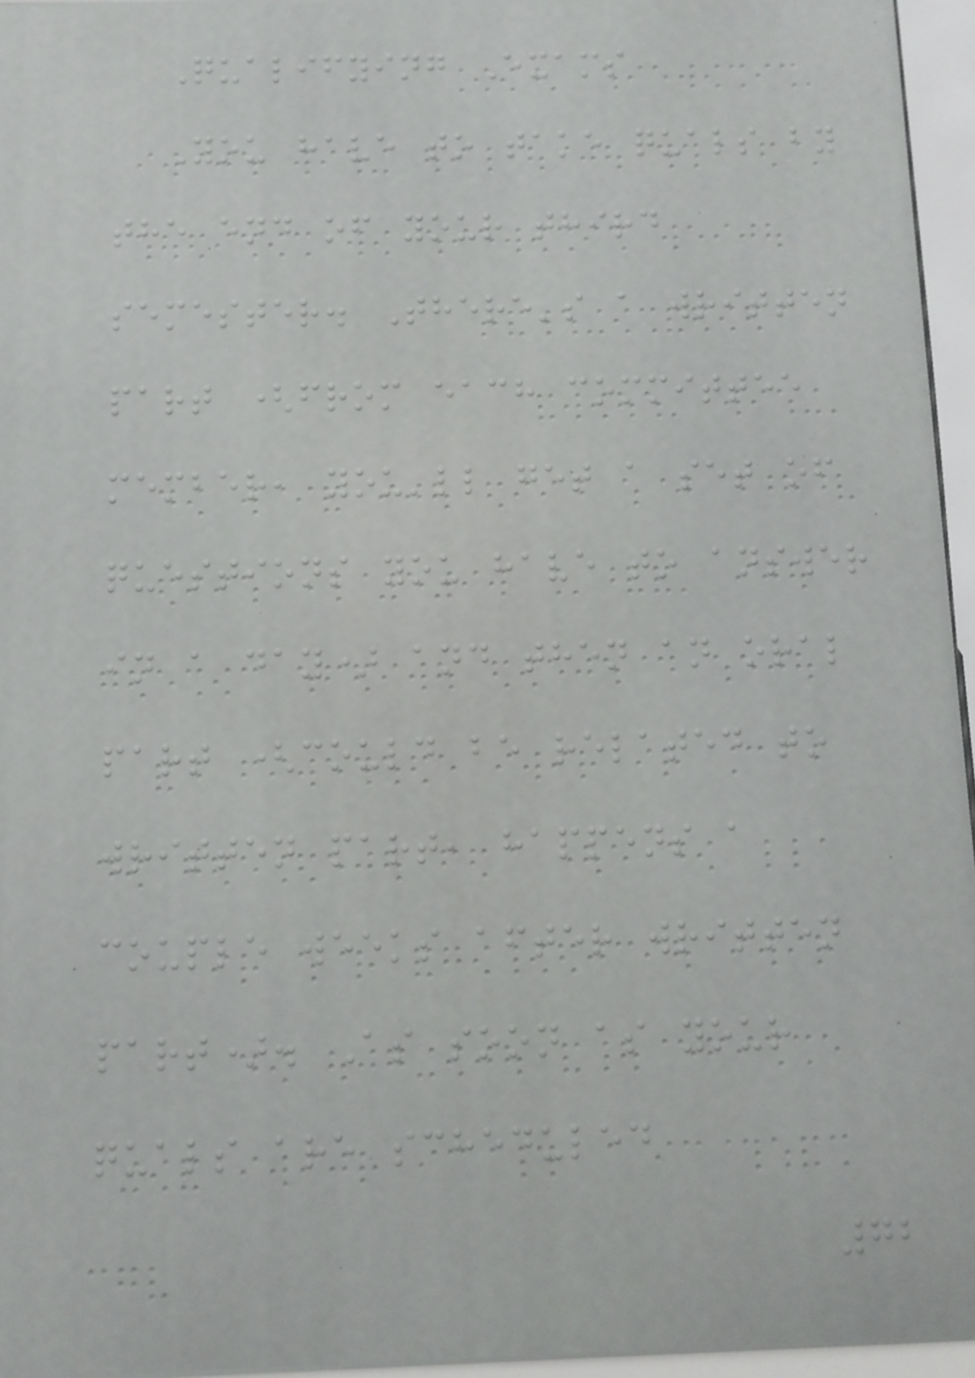Qualifying Exams
You have to take quals by
the end of your third
semester. There's a written
part (from each committee
member, you'll get a set of
questions you have to answer
in a day) and then an oral
part (could be related to
written part, happens a
couple weeks after written
part). As soon as your
quals are scheduled
72
